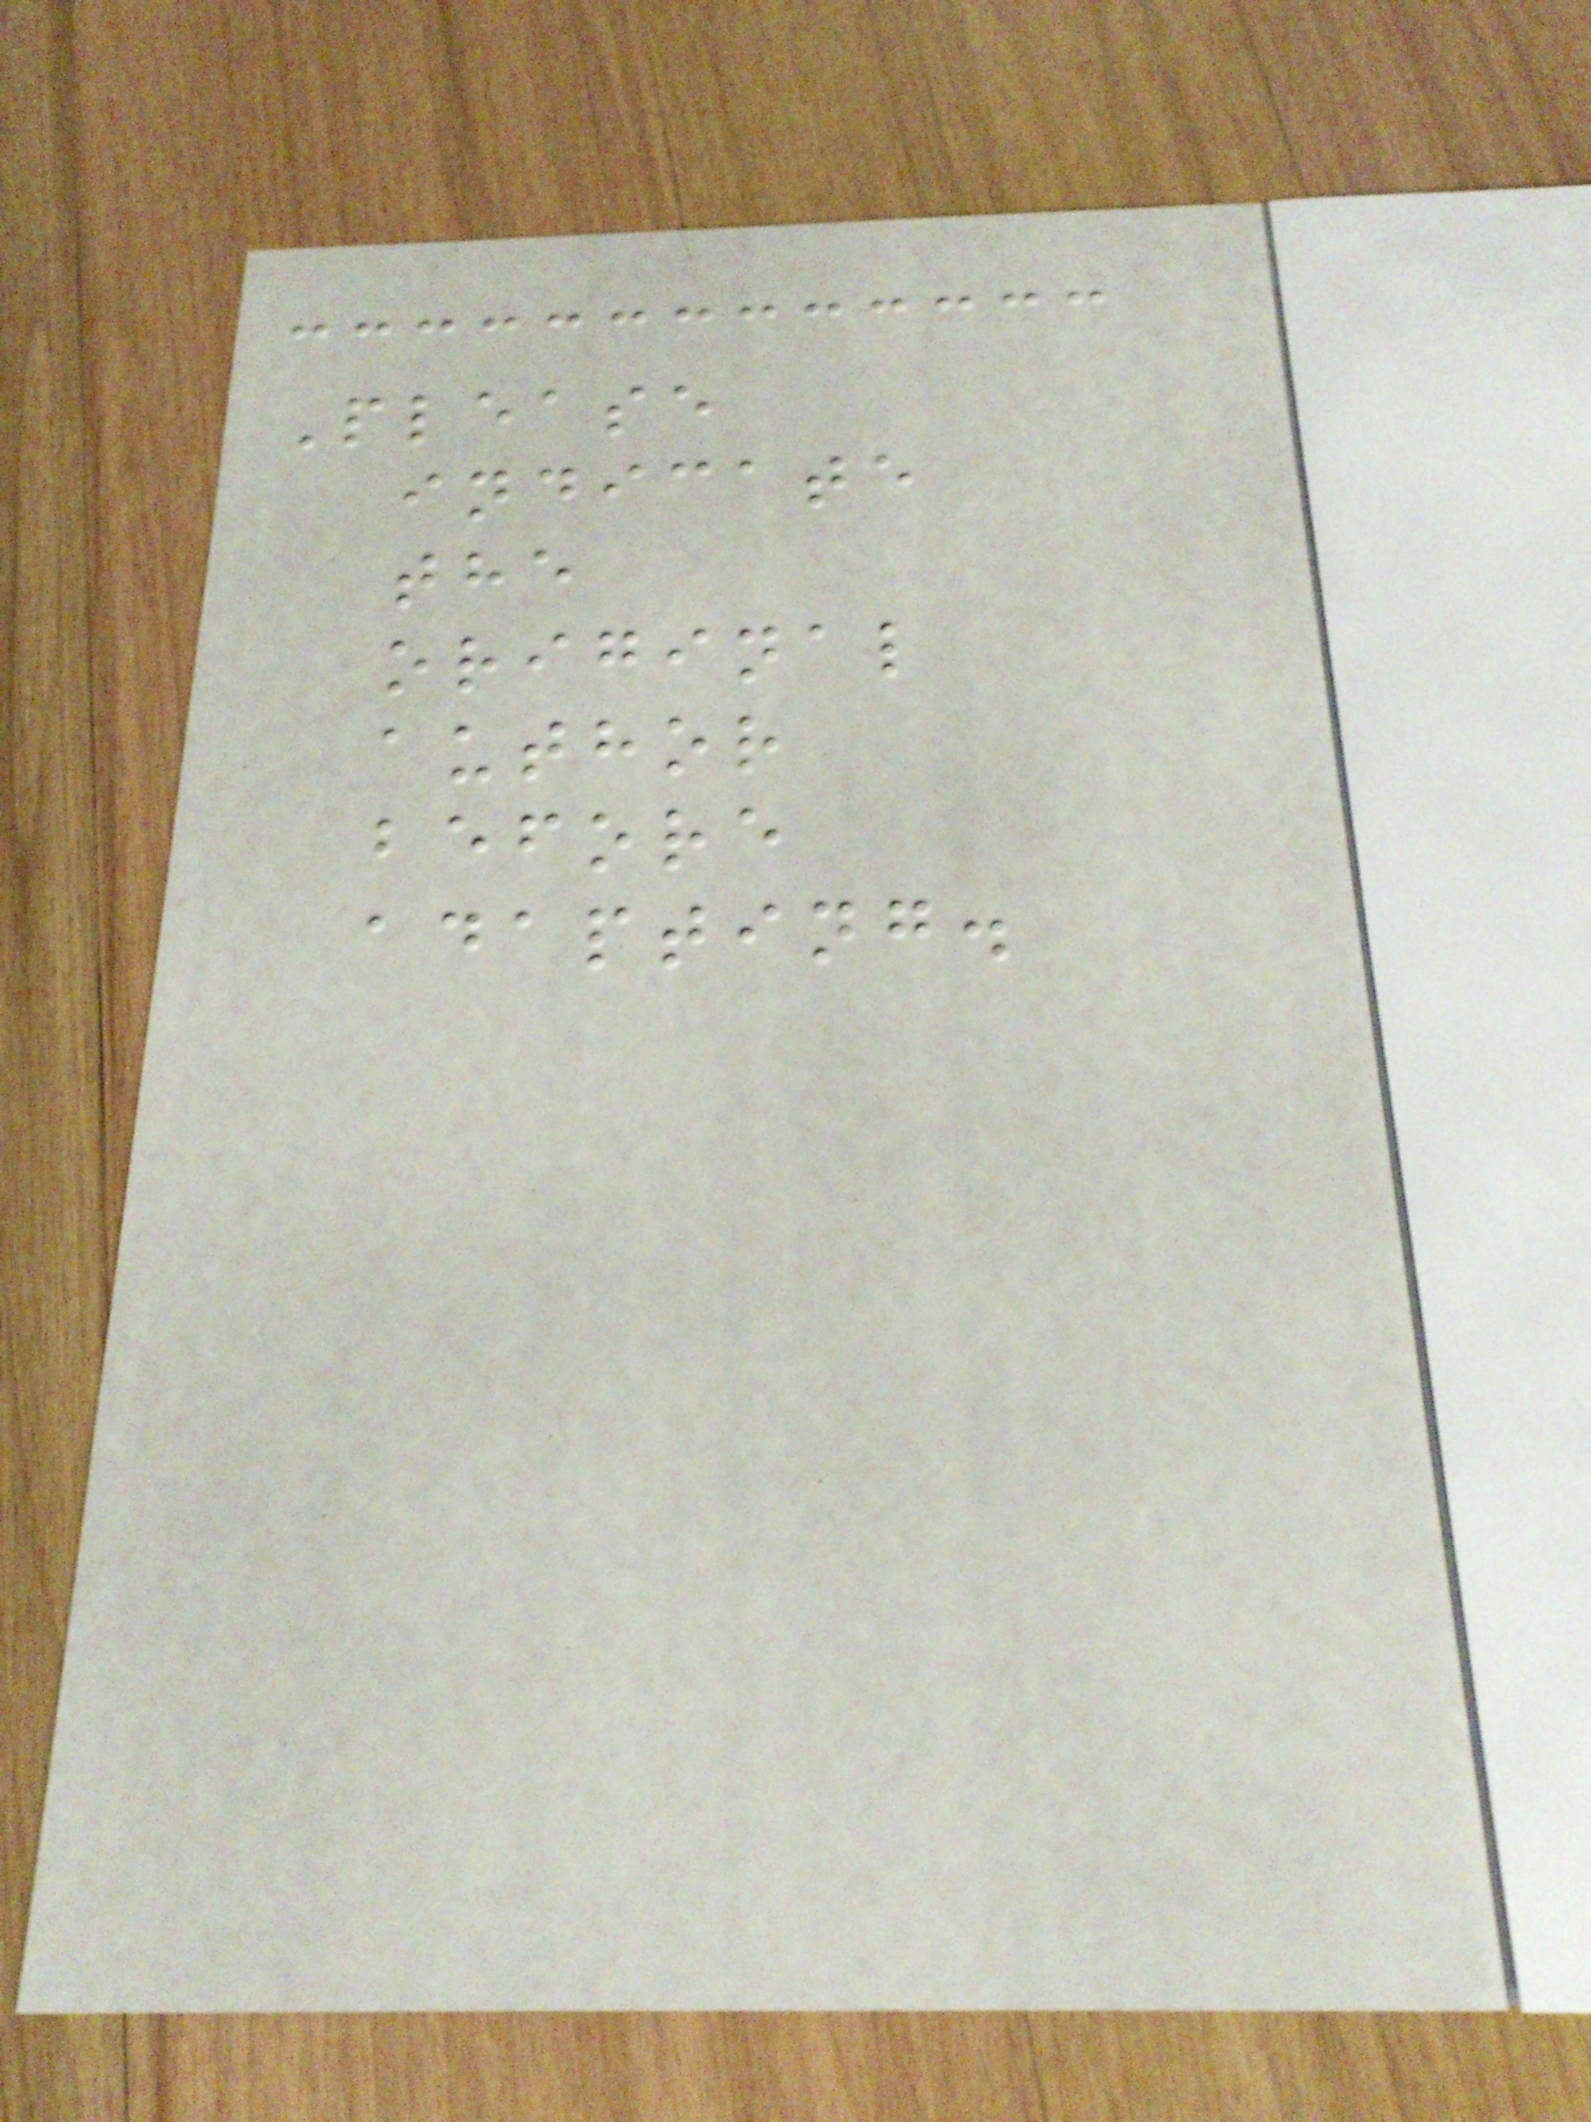Please
indicate
the
original
author
before
adapting.
